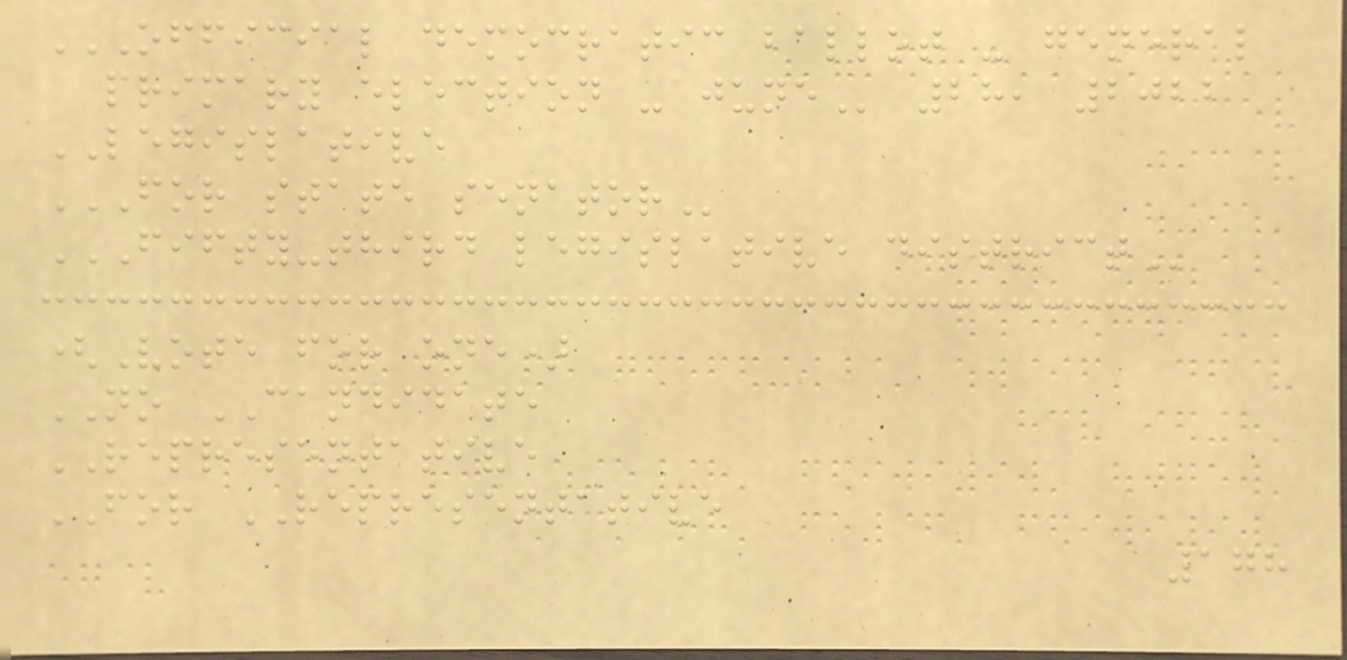OFFICIAL DEMOCRATIC BALLOT - GENERAL
PRIMARY ELECTION - JUNE 28, 2022
LEGISLATIVE
FOR STATE SENATOR
FIFTY-THIRD LEGISLATIVE DISTRICT
(Vote for one)
NO CANDIDATE
REPRESENTATIVE
FOR REPRESENTATIVE
178
